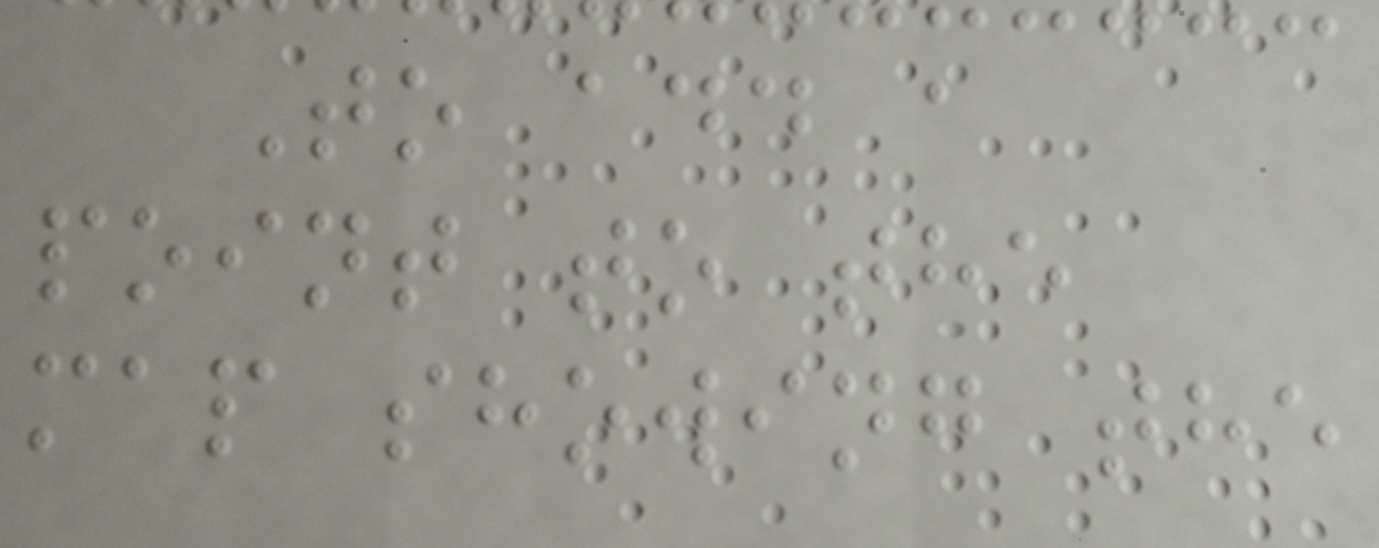To add a
point to the
map showing the
